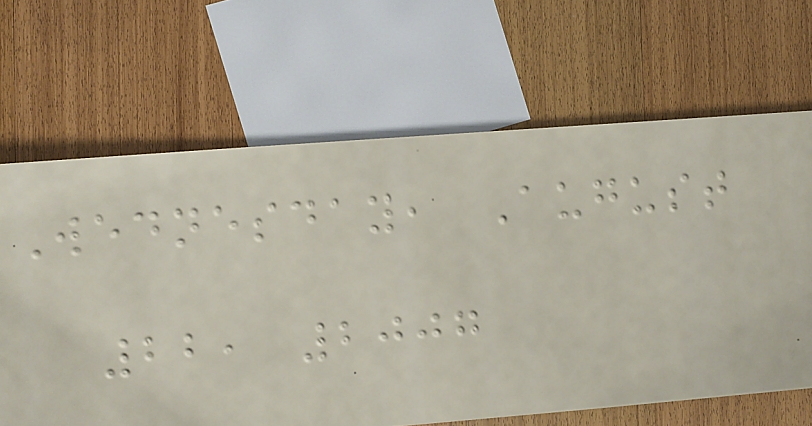Wednesday, August
22, 2007
